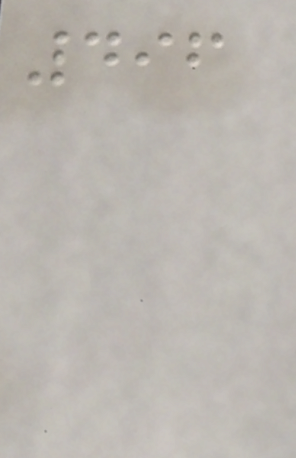496
